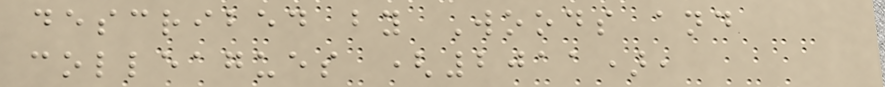described by Woods and
colleagues (2011),
